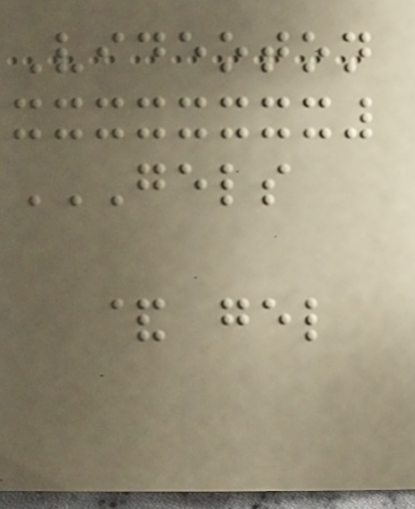Videoton
GELS
& GEL
